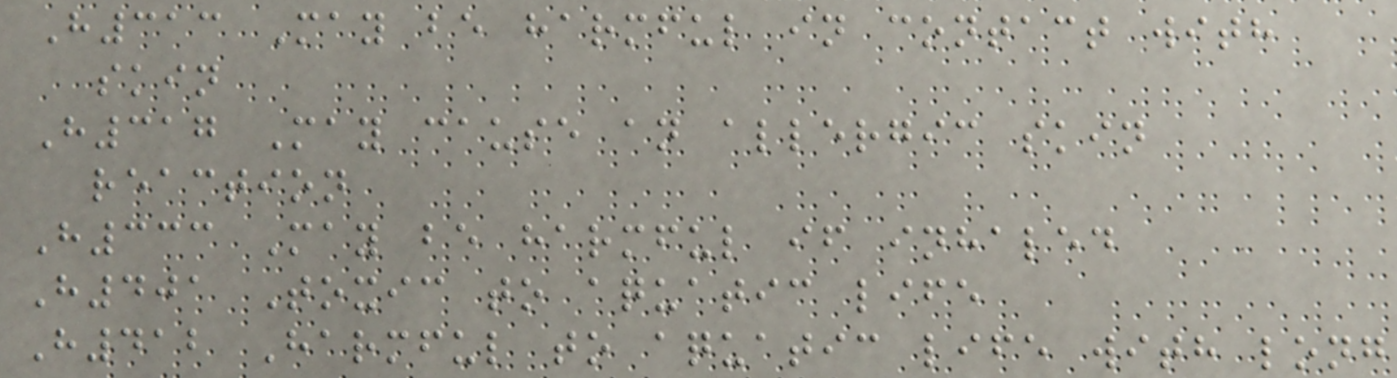H313 May be harmful in contact with
skin
H317 May cause an allergic skin
reaction
H333 May be harmful if inhaled
H401 Toxic to aquatic life
H412 Harmful to aquatic life with long
